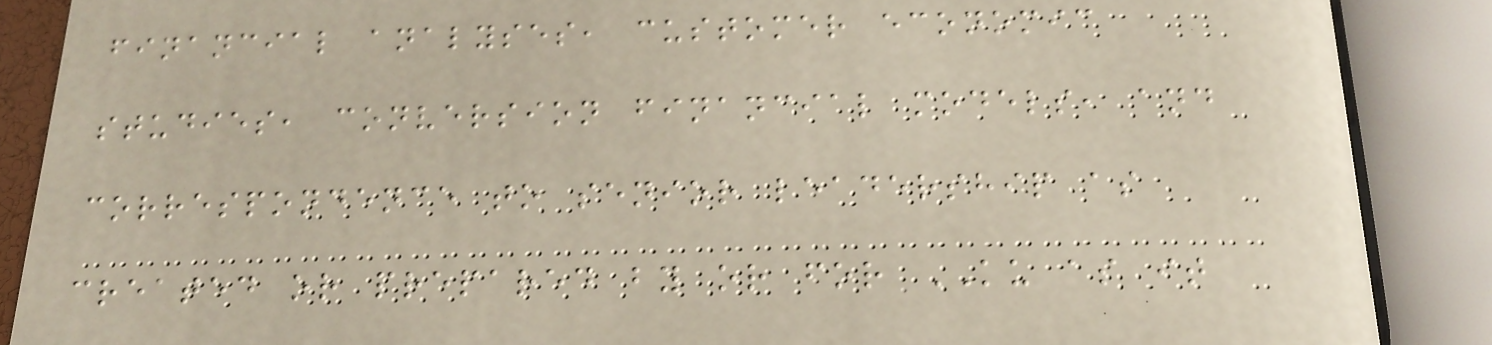financial analyses, customer economic
studies, conversion financial models, and
correspondence to senior leadership as
created or prepared by or for KU as it
